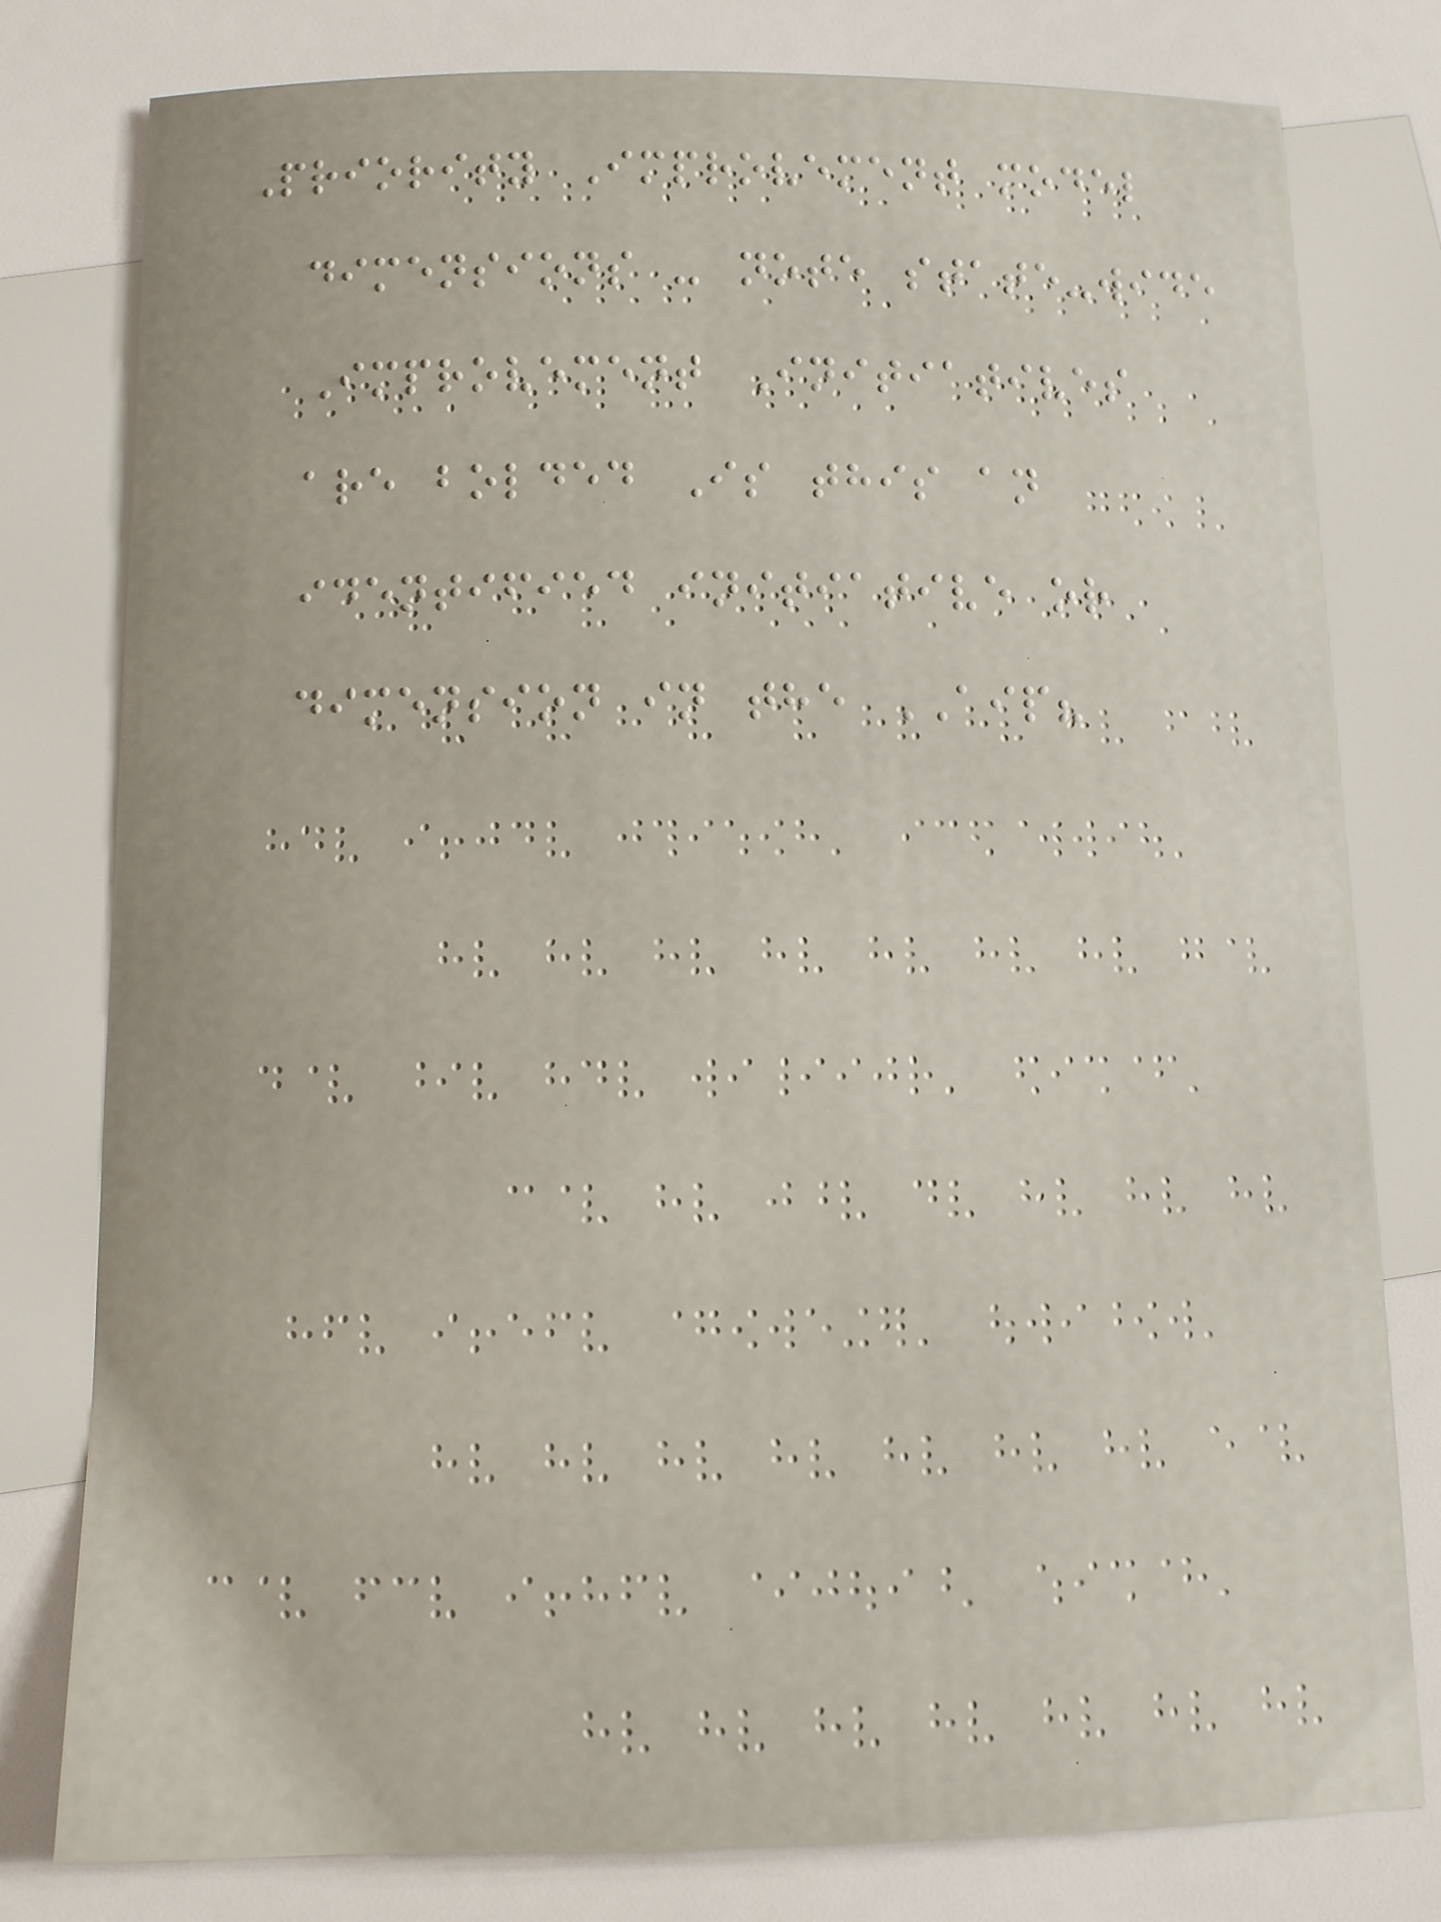Priority Improvement model
dimensions - note state-wide
Improvement Initiatives
are bolded Is this an
identified initiative or
dimension in the AIP?
